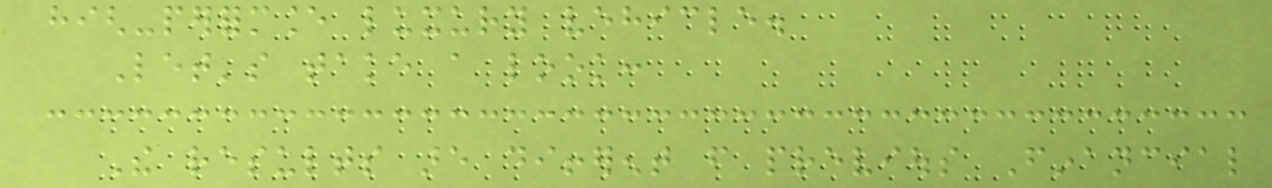high-performance luxury vehicle.
Let's take a look:
The results are different from previous Financial
